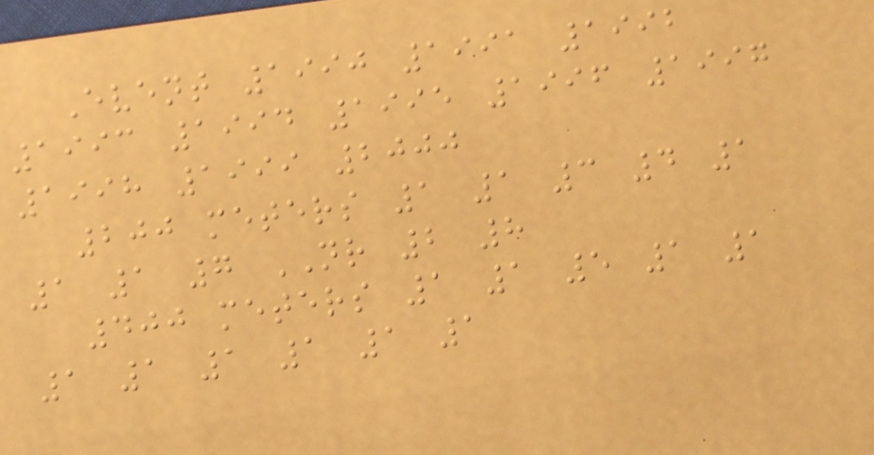Event 1990 1991 1992
1993 1994 1995 1996 1997
1998 1999 2000
200 meters 1 1 3 4 1
1 1 7 NR 2 8
400 meters 1 1 5 1 1
1 1 1 1 1 1
